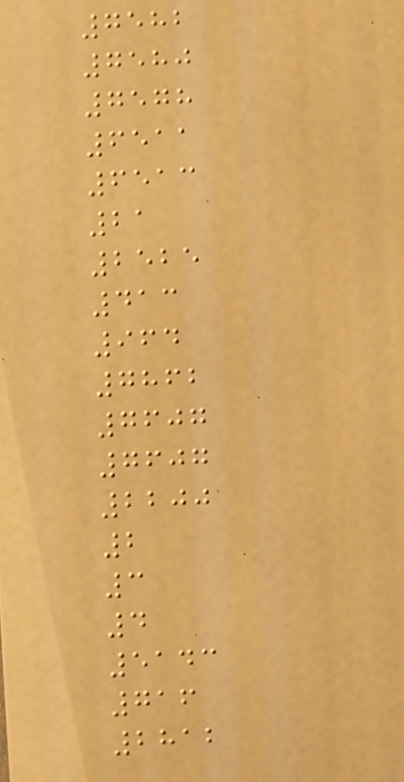7582
7580
7578
6511
6513
21
2525
413
964
7862
7607
7607
2200
2
3
4
5143
716
2812
